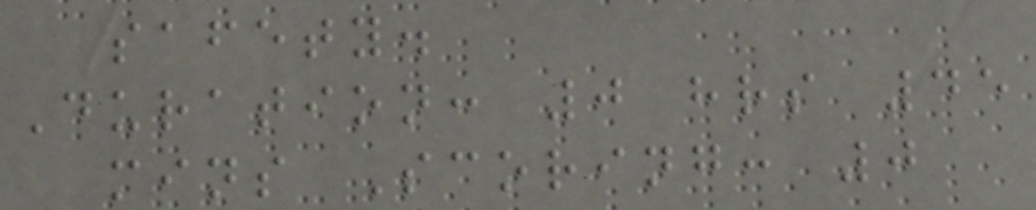safety.
Duration: 0 hrs 45
mins Scoring: 0
